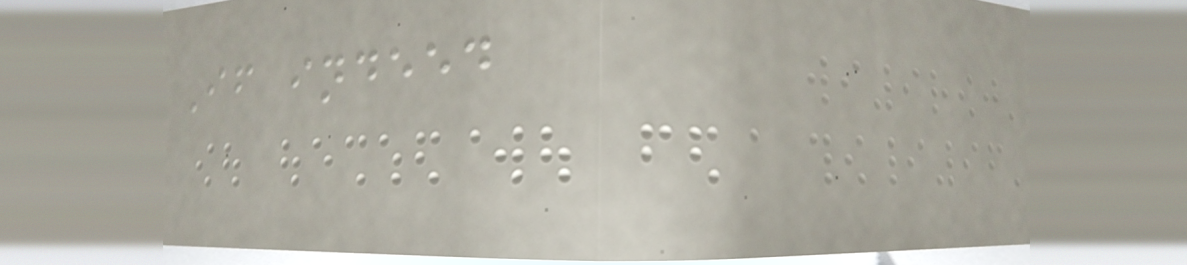If indeed
